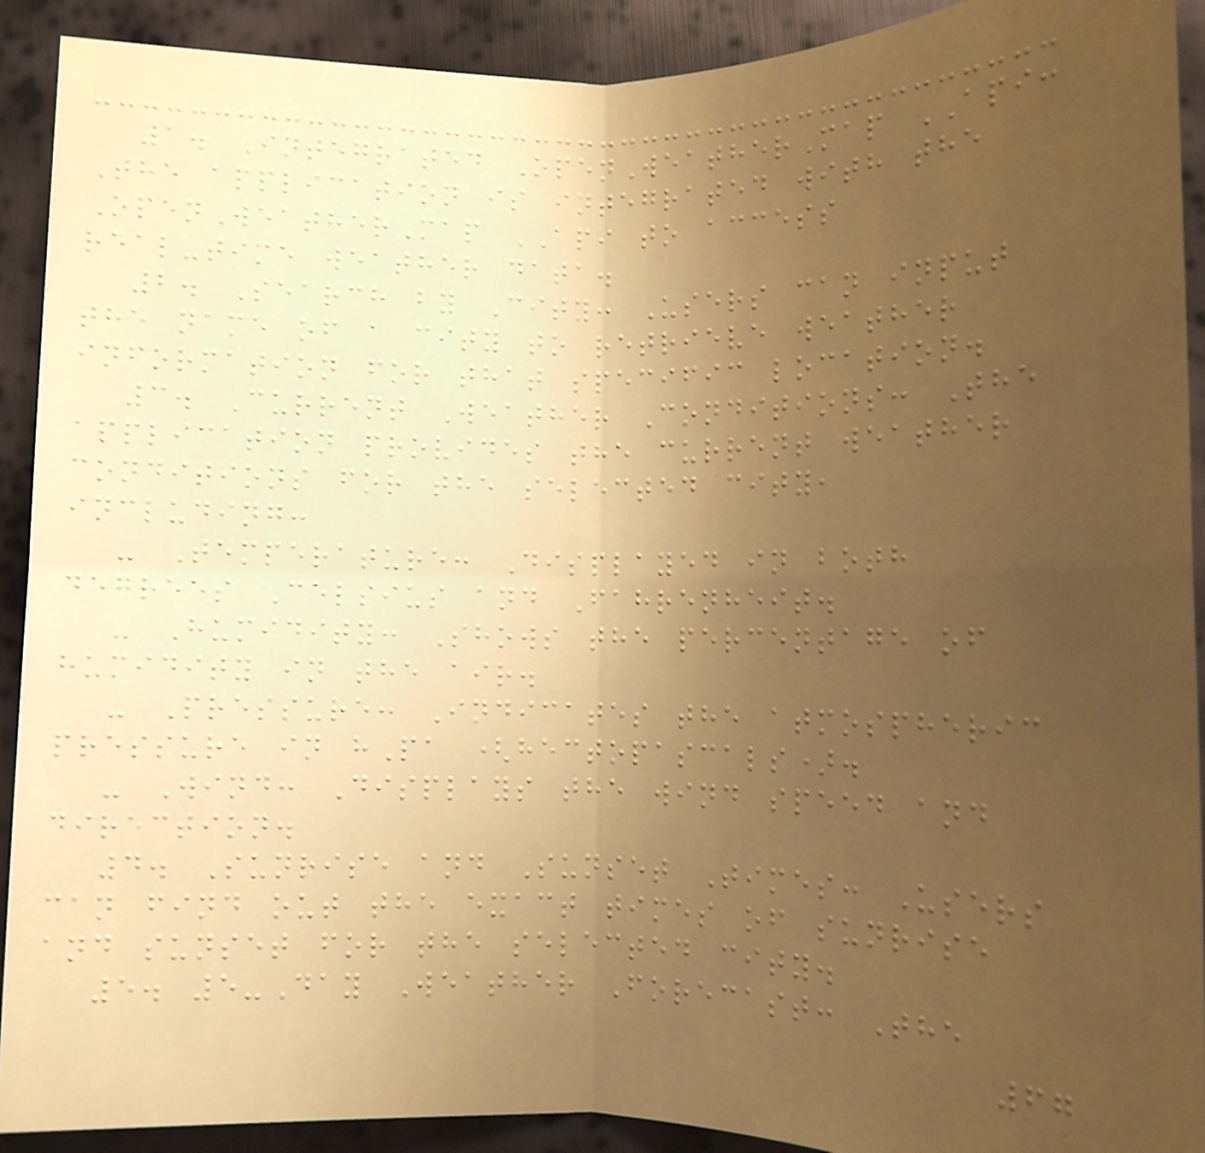1. Integrated OpenWeatherMap API:
The application is integrated with the
OpenWeatherMap API to access
real-time weather data.
2. Search by City: Users can input
the name of a city to retrieve weather
information for that specific location.
3. Current Weather Conditions: The
application provides the current weather
conditions for the selected city,
including:
- Temperature: Displayed in both
degrees Celsius and Fahrenheit.
- Humidity: Shows the percentage of
humidity in the air.
- Pressure: Indicates the atmospheric
pressure in hPa (hectopascals).
- Wind: Displays the wind speed and
direction.
4. Sunrise and Sunset Times: Users
can find out the exact times of sunrise
and sunset for the selected city.
5. 5-Day Weather Forecast: The
67
